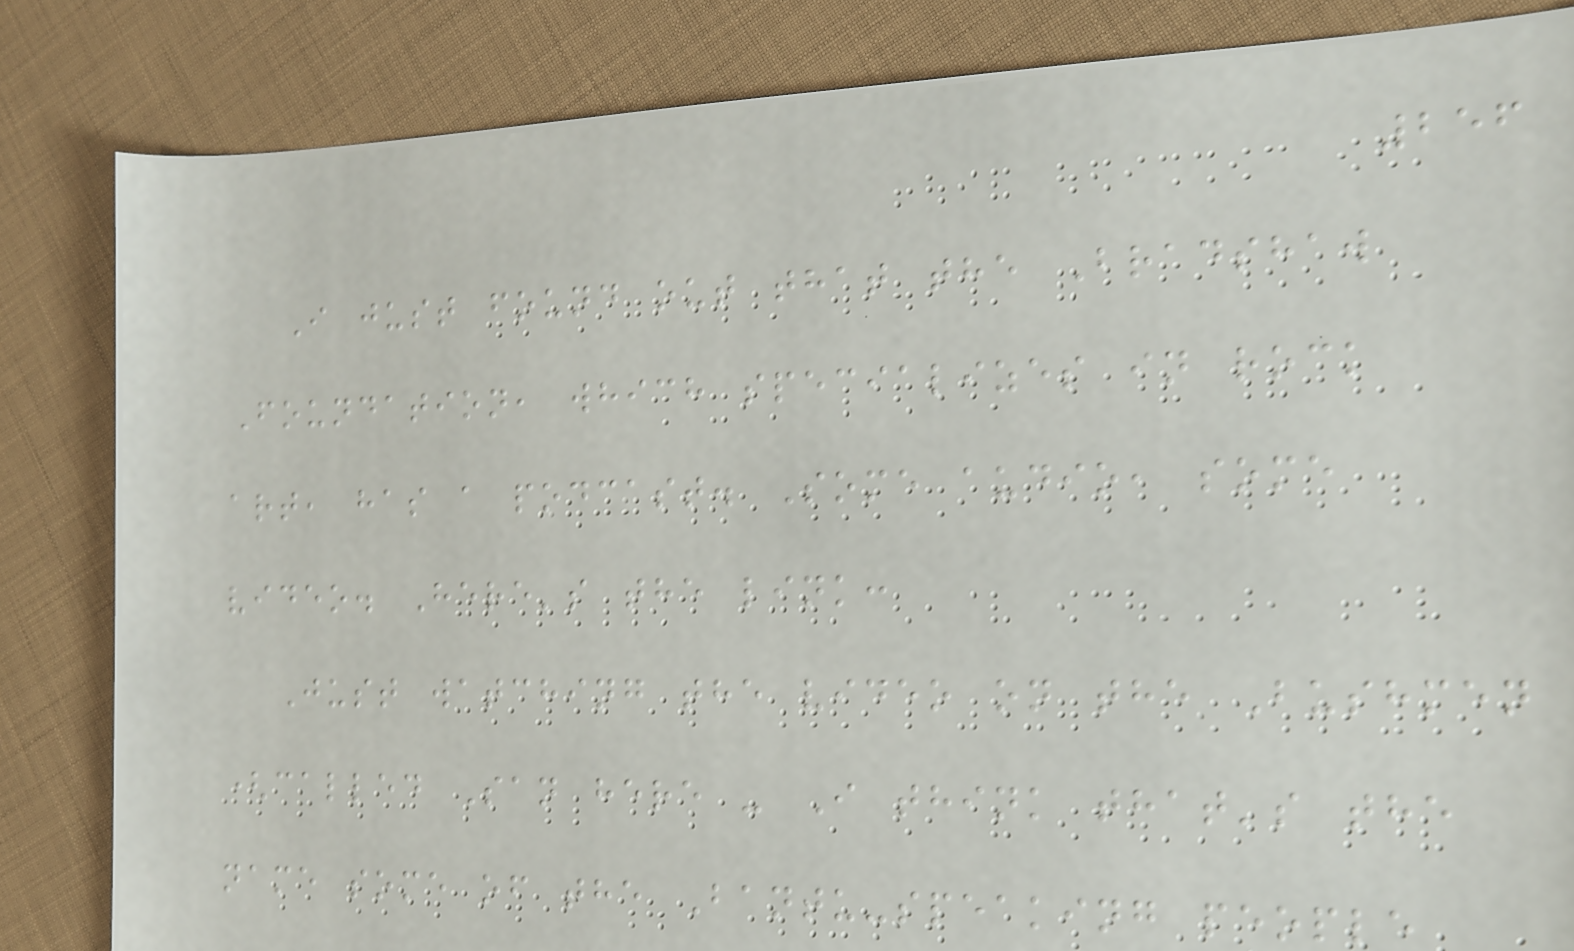256
I just found out that the Bradshaw
Foundation, which specializes in rock
art, has a podcast. Some audio, some
video. Here's the link:
Just watching the video on the Bushmen
(called San here - I think that's the
name some of the Bantu-speaking people
